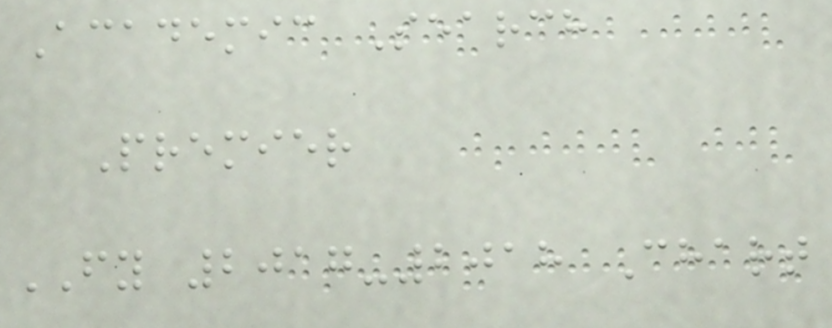Academic Search
Premier
FY 2017-2018 Chart
